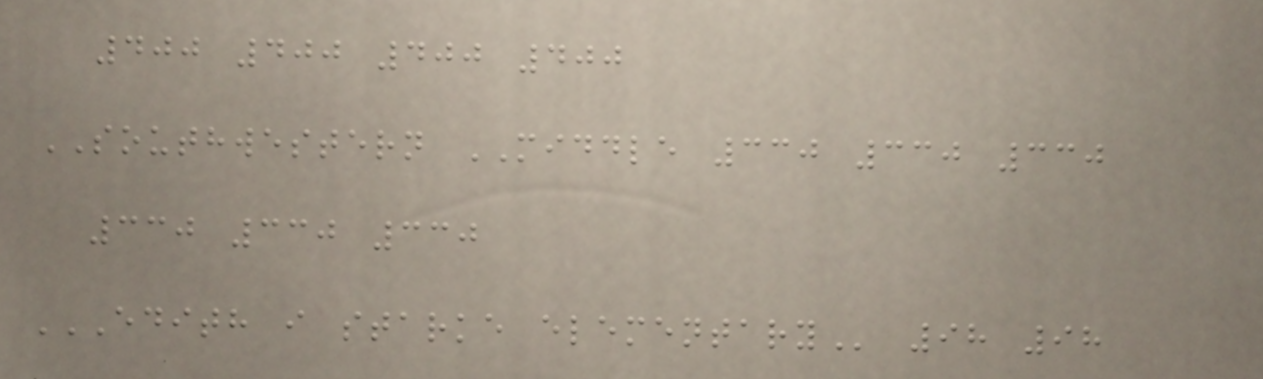400 400 400 400
SOUTHWESTERN MIDDLE 330 330 330
330 330 330
EDITH I STARKE ELEMENTARY 98 98
